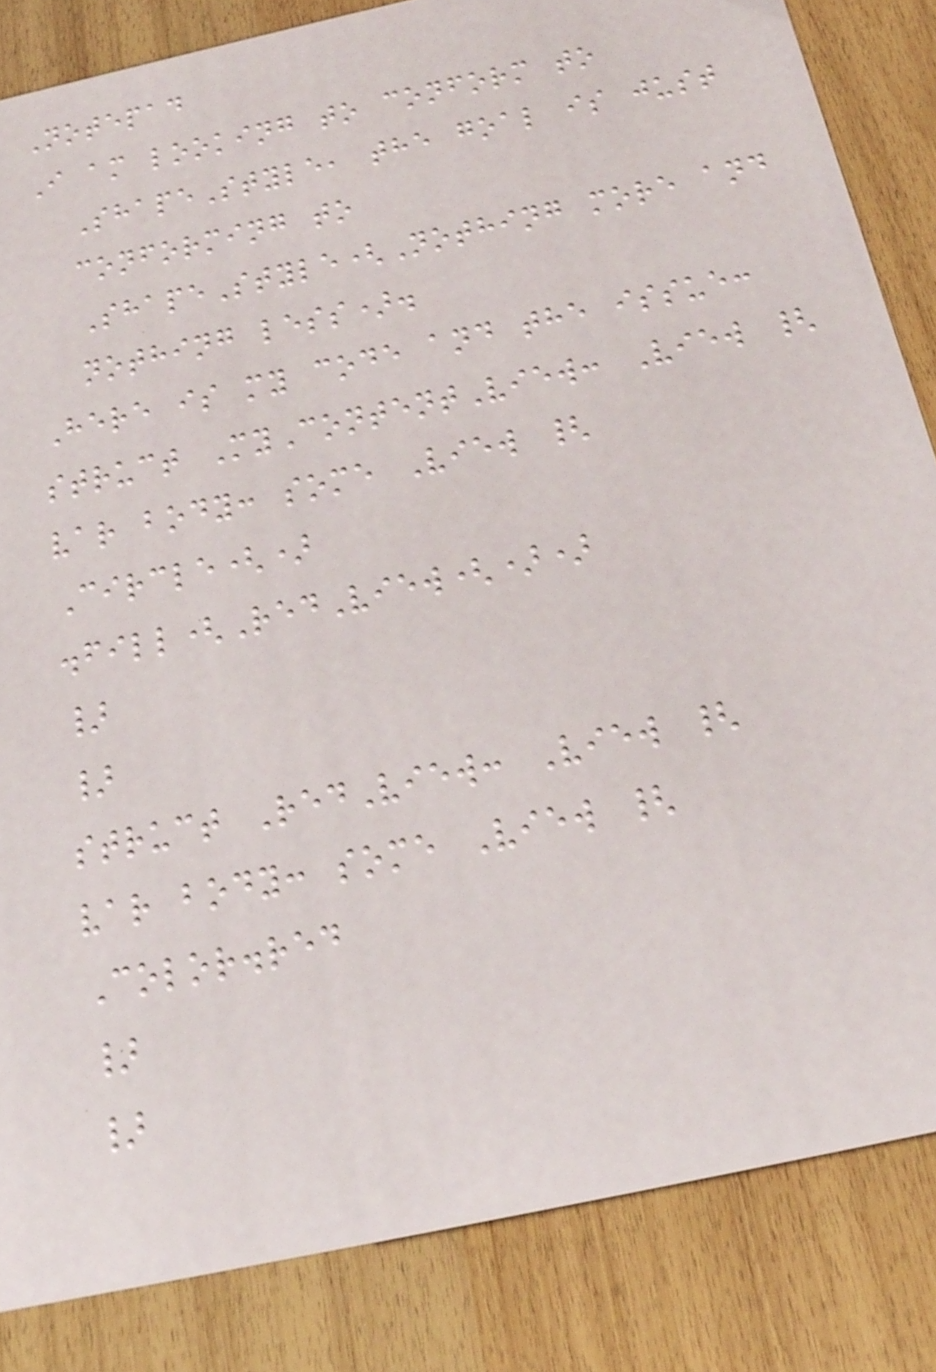Notepad
I am looking to conform to
ShapeStyle, the goal is just
conforming to
ShapeStyle(Nothing more and
nothing less).
Here is my code and the issue:
struct MyContentView: View {
var body: some View {
Circle()
.fill(RedView())
}
}
struct RedView: View {
var body: some View {
Color.red
}
}
